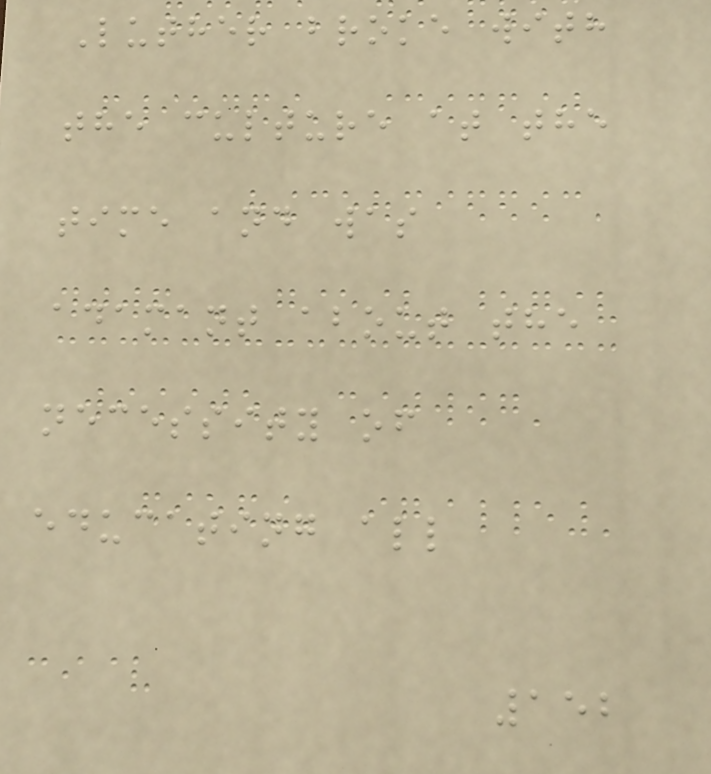Luther broke with
the culture at the
time and was
adamant about the
necessity of
educating all
152
